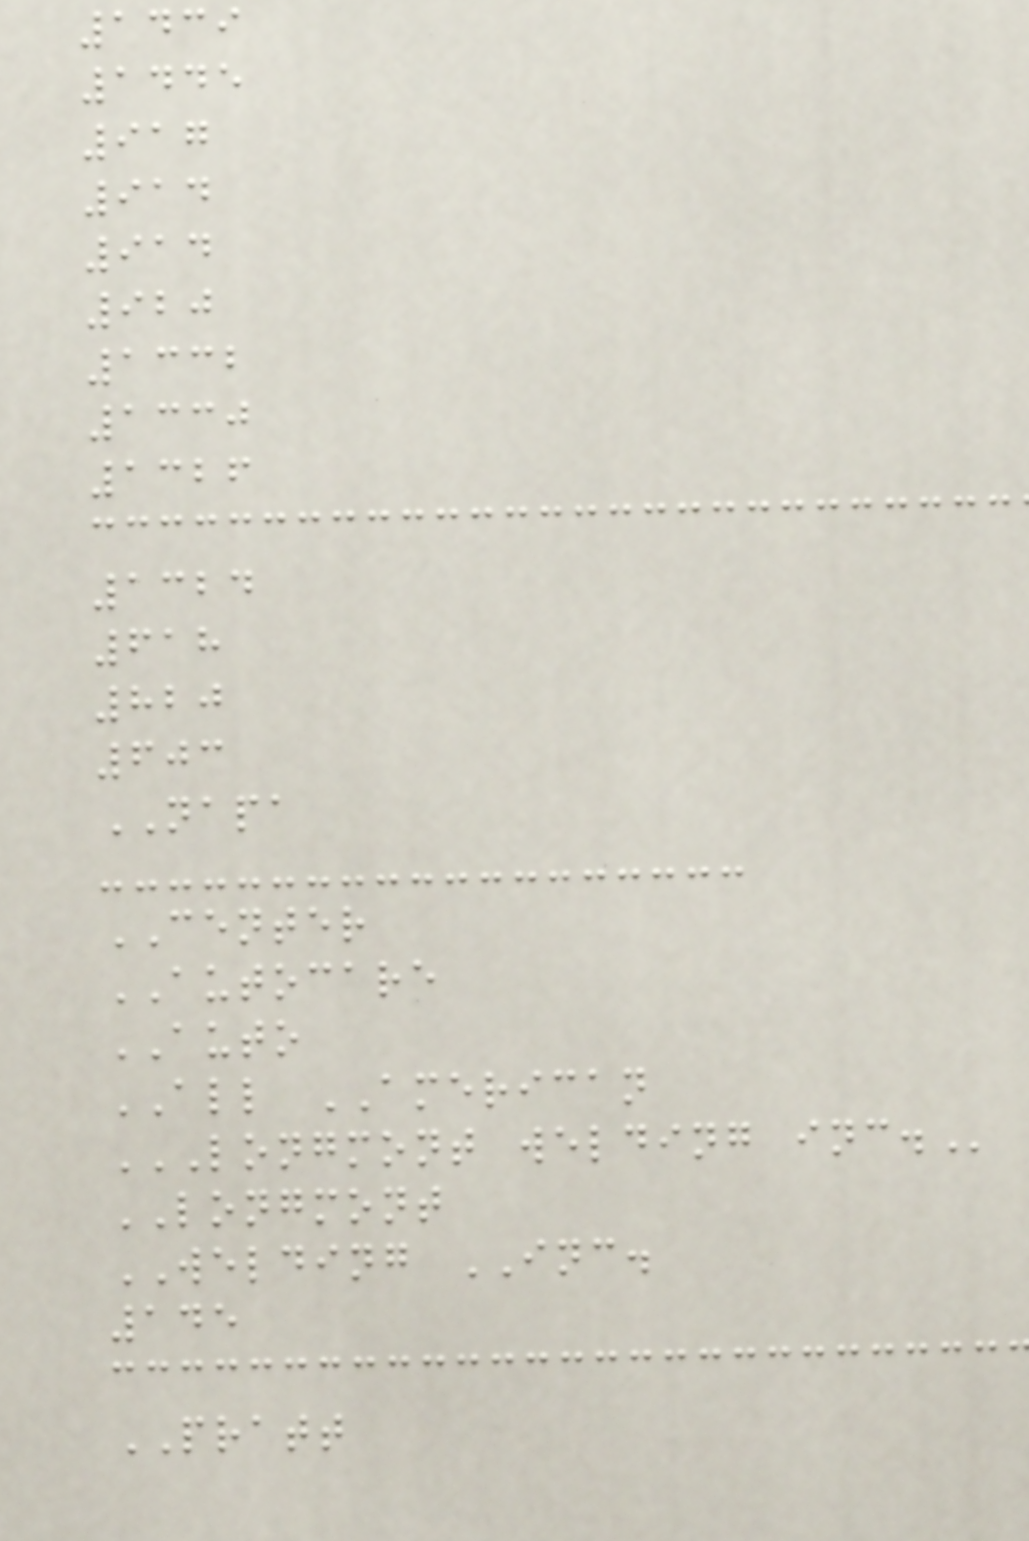1439
1445
917
914
914
920
1332
1330
1326
1324
618
820
603
NAPA
CENTER
AUTOCARE
AUTO
ALL AMERICAN
LONGMONT WELDING INC.
LONGMONT
WELDING INC.
145
PRATT
